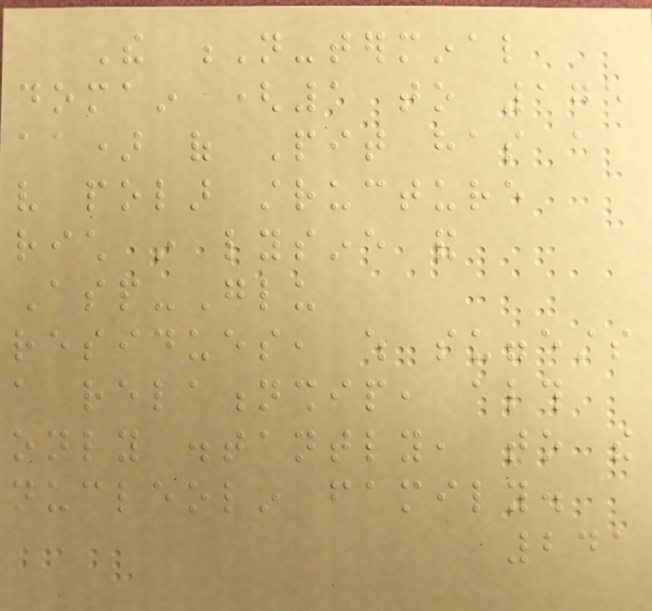The N-terminal
domain (1 to 175
aa) of Pit has a
very polar structure
rich in lysine and
Asp-Glu
residues, which suggests
a relationship, although
only distantly, to the
nucleolin family.
241
